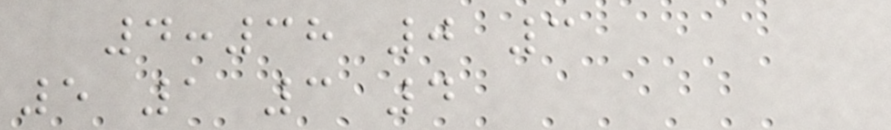4:38 0 3
5 1 3 4
